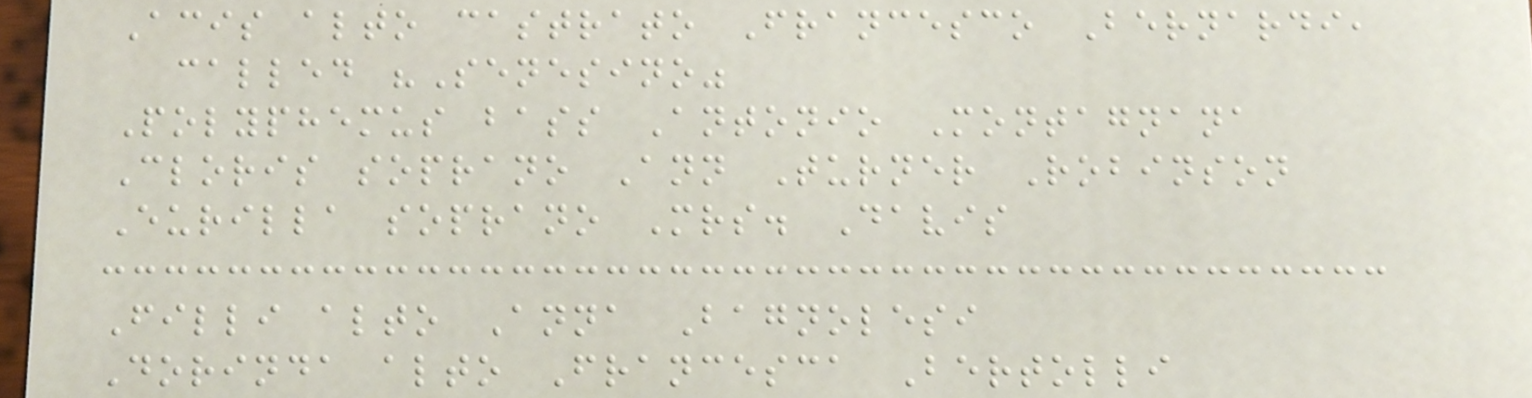Acis alto castrato Francesco Bernardi,
called "Senesino"
Polyphemus bass Antonio Montagnana
Cloris soprano Ann Turner Robinson
Eurilla soprano Mrs. Davis
Filli alto Anna Bagnolesi
Dorinda alto Francesca Bertolli
